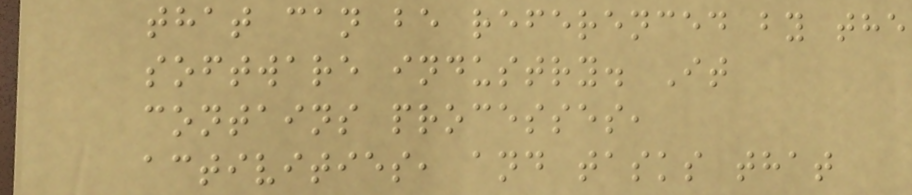that can be referenced by the
software industry. It
contains processes,
activities, and tasks that
